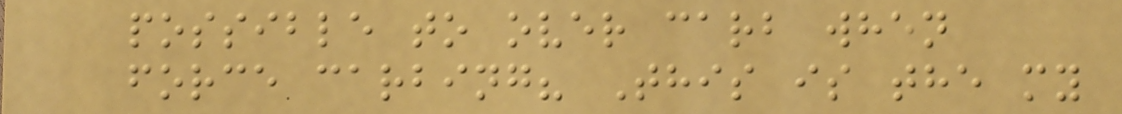possible to over carb when
force carbing? This is the my
